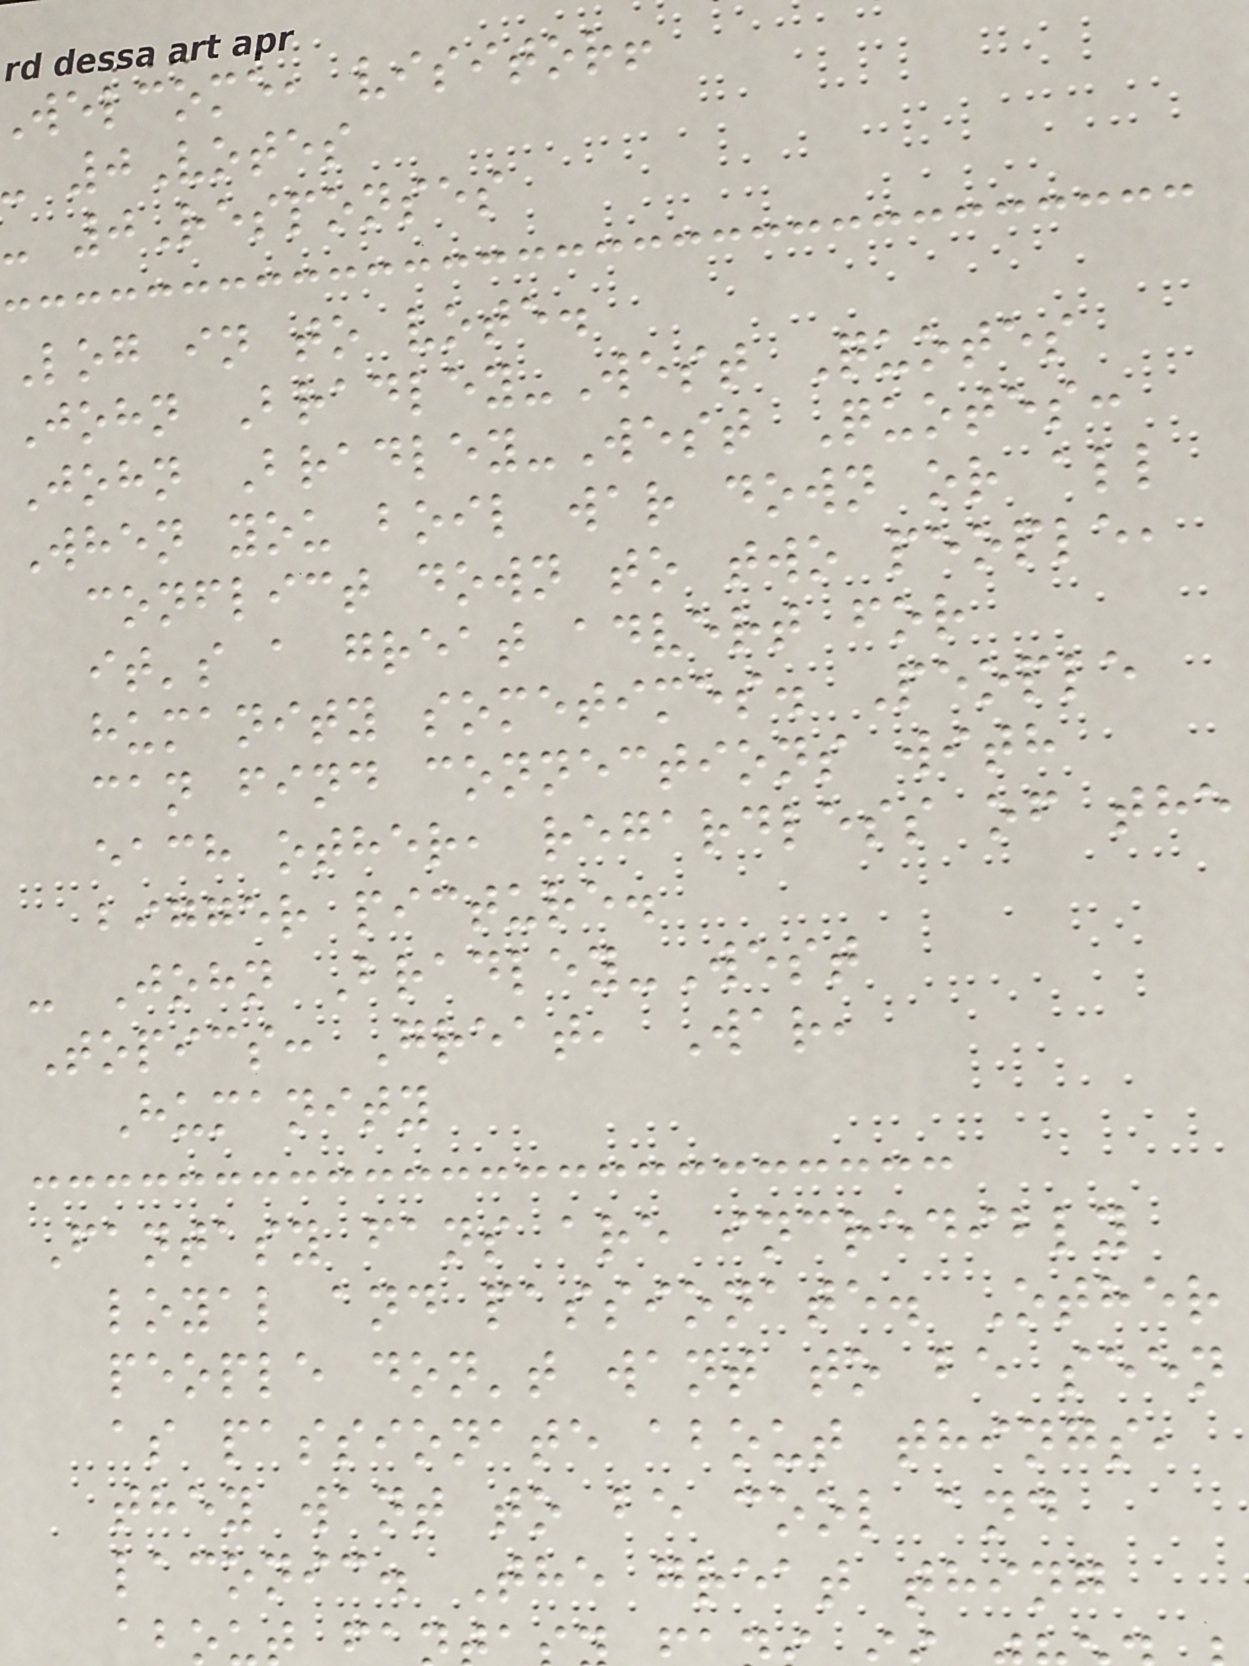welcome, visitor!
0Votes
- 0Responses
Log in to vote.
John Bradley-West Quotes
John Bradley-West Quotes:
When you boil war down or all
conflict down to two people,
it's a great advert for
humanity sometimes. People
can find connections with
each other, regardless of the
bigger picture.
- John Bradley-West
Topics: Great, War,
Humanity
Fantasy fans are incredibly
loyal and passionate. Other
people don't want to be seen
as passionate about things,
they want to be cool and
laconic. The great thing
